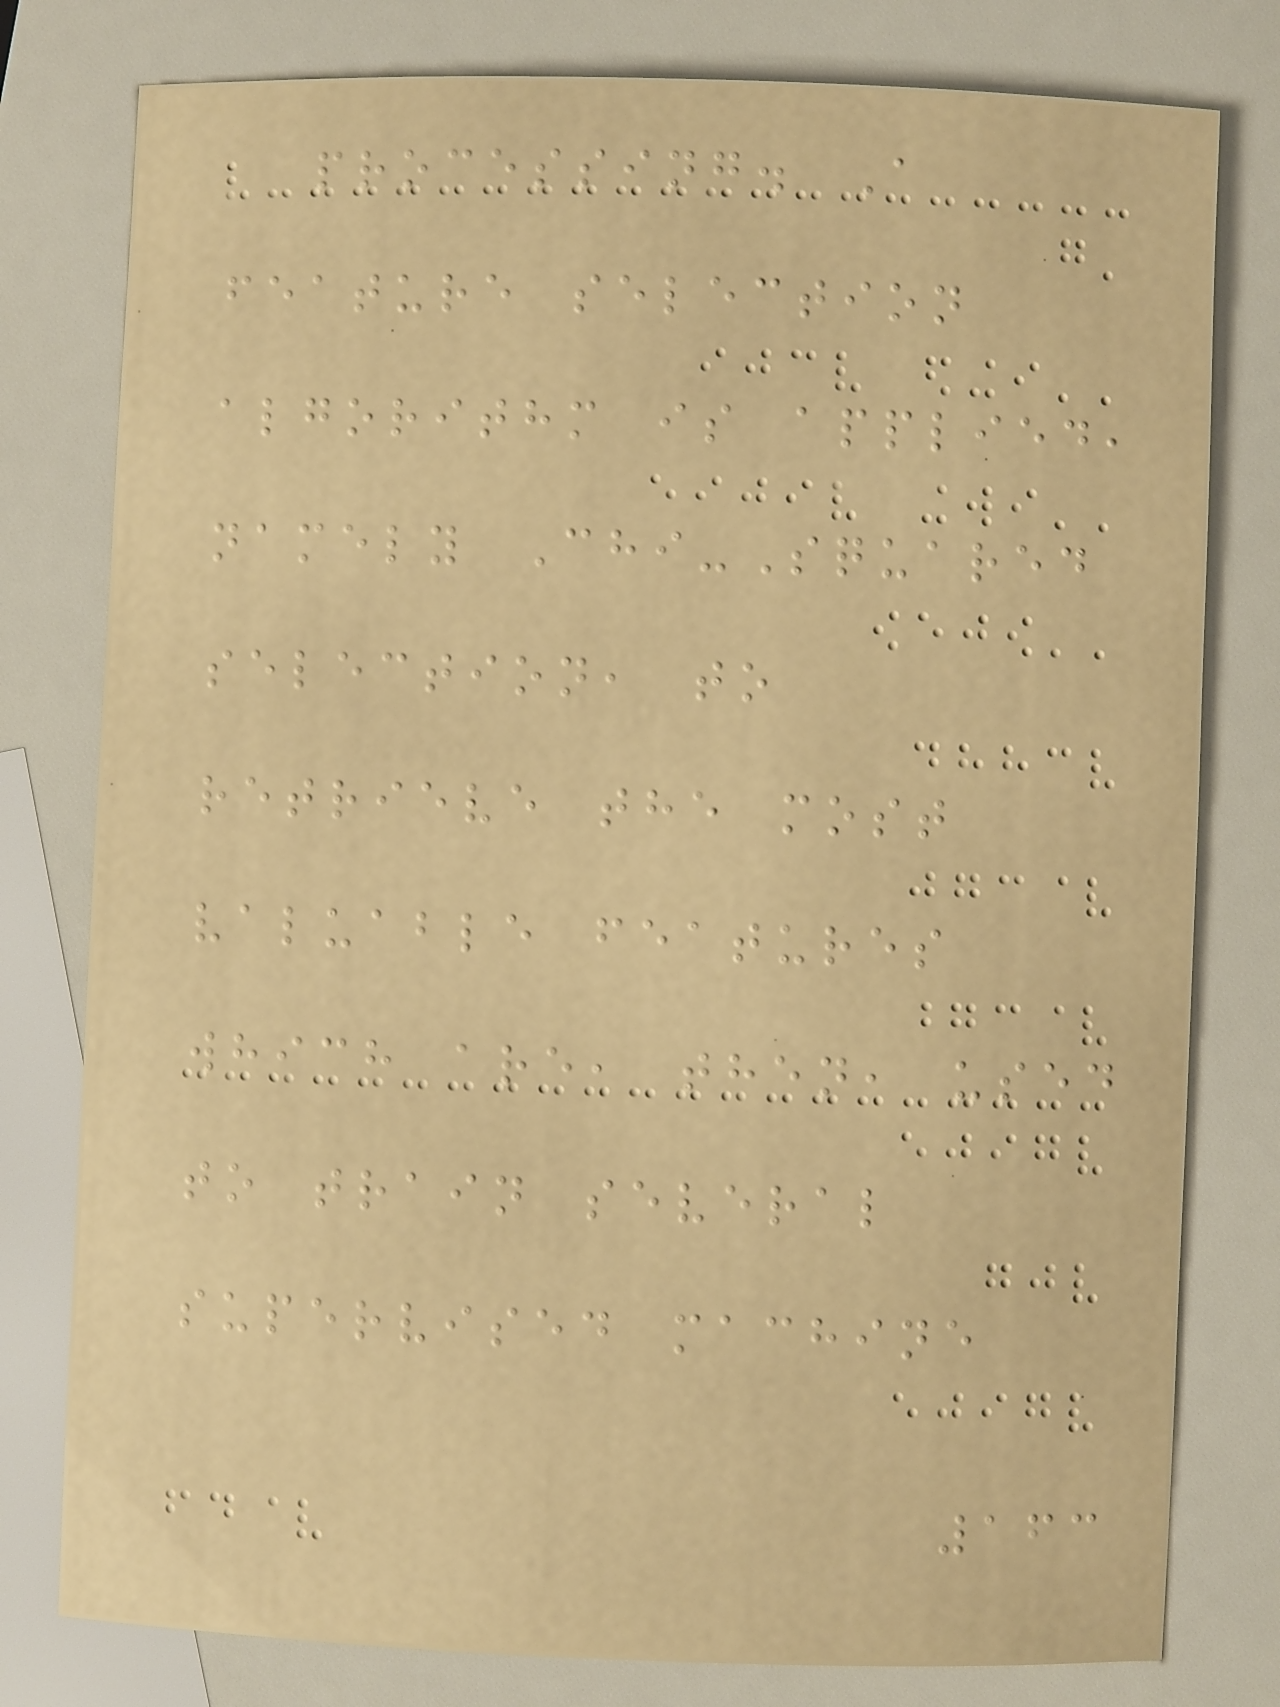processing. A
feature selection
algorithm is applied,
namely Chi-Squared
selection, to
retrieve the most
valuable features
which are, then, used
to train several
supervised machine
163
